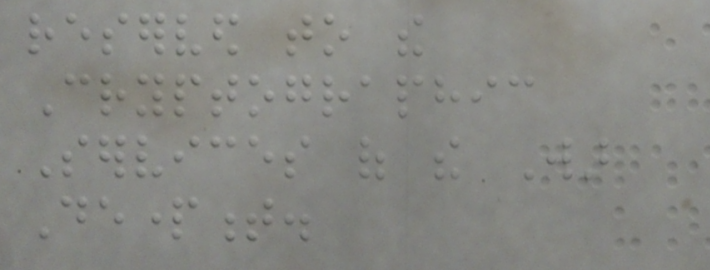reserved to the
Cryptographic
Services of the War
Department.
